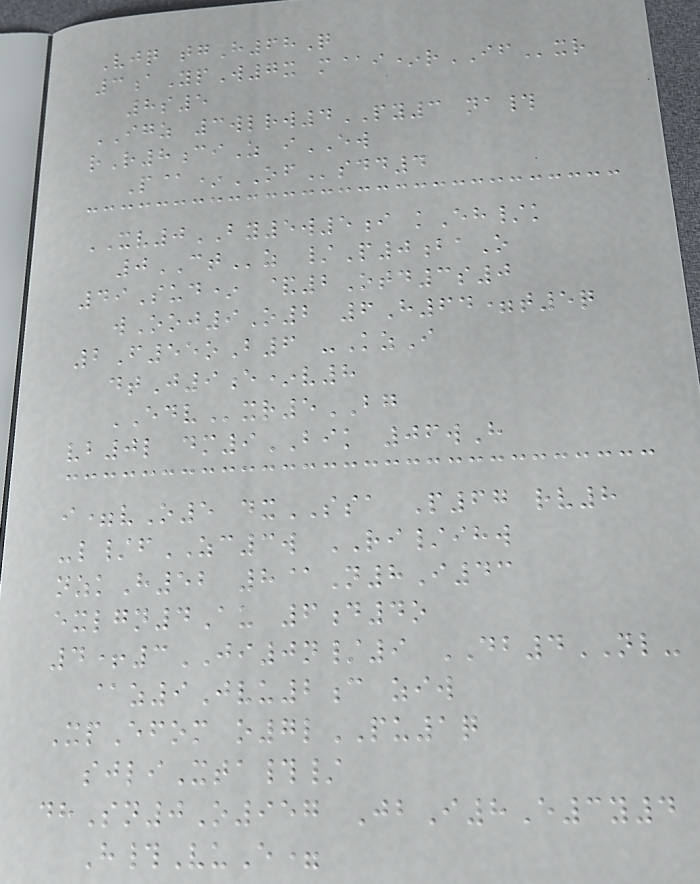Vjq tgH68Q
3aYpW7x m@i*rIFxr
8s5
IGZ 3wlrw4PY3 na#
rR8ciZ iEW
P@*OFsdd4
XV0BY5w5i kEh/k
0CTz /P0baO
49Sud* &2Otd3s0
wOoj9O2 6H64=t5q
2F55oB6 -KzI
dtJ9e*v8
EDVxr5BG
vb0l dm9BIK 06wH
i=vO5 dxSSA P67 rv8
-l/fZC3w RI/ihw
nzkH52 8@N8I43
exlgn4Au 6d4o
4+3JI0n/9 DB4NL-
@z9Jvu2c ziw
XpEfom o7lPU1q
sjliXta#/
dhSn0O957 JbI8E3y4
H#VuE=
